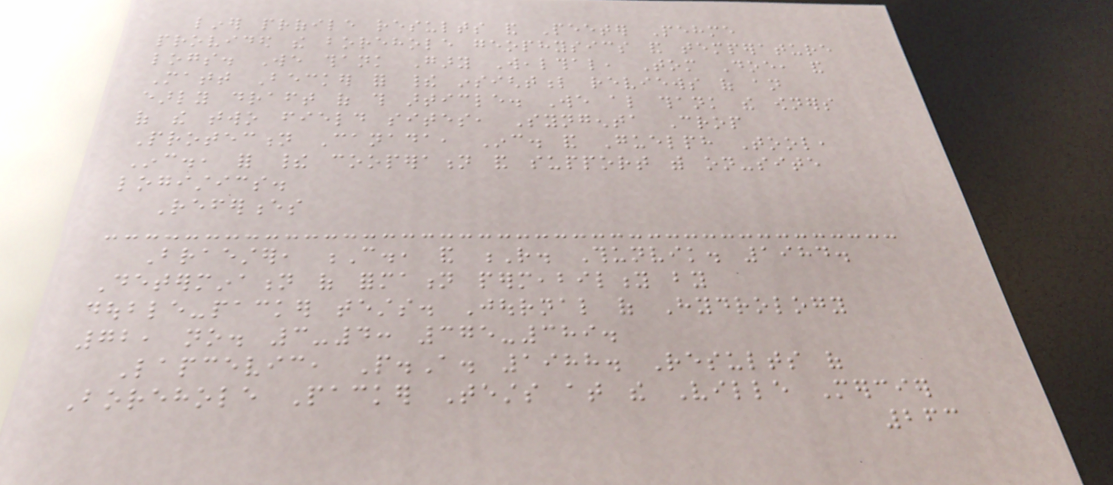liner profile results and Peeter Pehme
provided the borehole geophysics and temperature
logs. We thank Gary Wealthal, Tom Doe, and
Matt Becker for their insightful reviews of an
early draft of this article. We also thank the owners
of the two field sites, Syngenta Crop
Protection Canada, Inc. and Guelph Tool,
Inc., for their cooperation and support with on-site
logistics.
References
Braester, C., and R. Thunvik. 1984.
Determination of formation permeability by
double-packer tests. Journal of Hydrology
72, no. 3-4: 375-389.
Lapcevic, P.A. 1988. Results of
Borehole Packer Tests at the Ville Mercier
263
